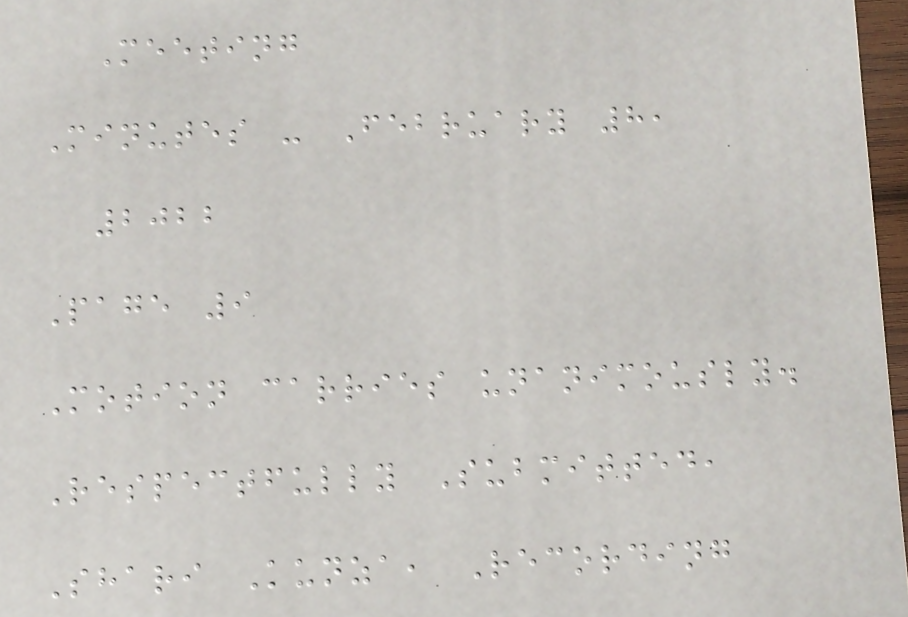Meeting
Minutes - February 8,
2022
Page 9
Motion carries unanimously.
Respectfully Submitted,
Shari Kunza, Recording
